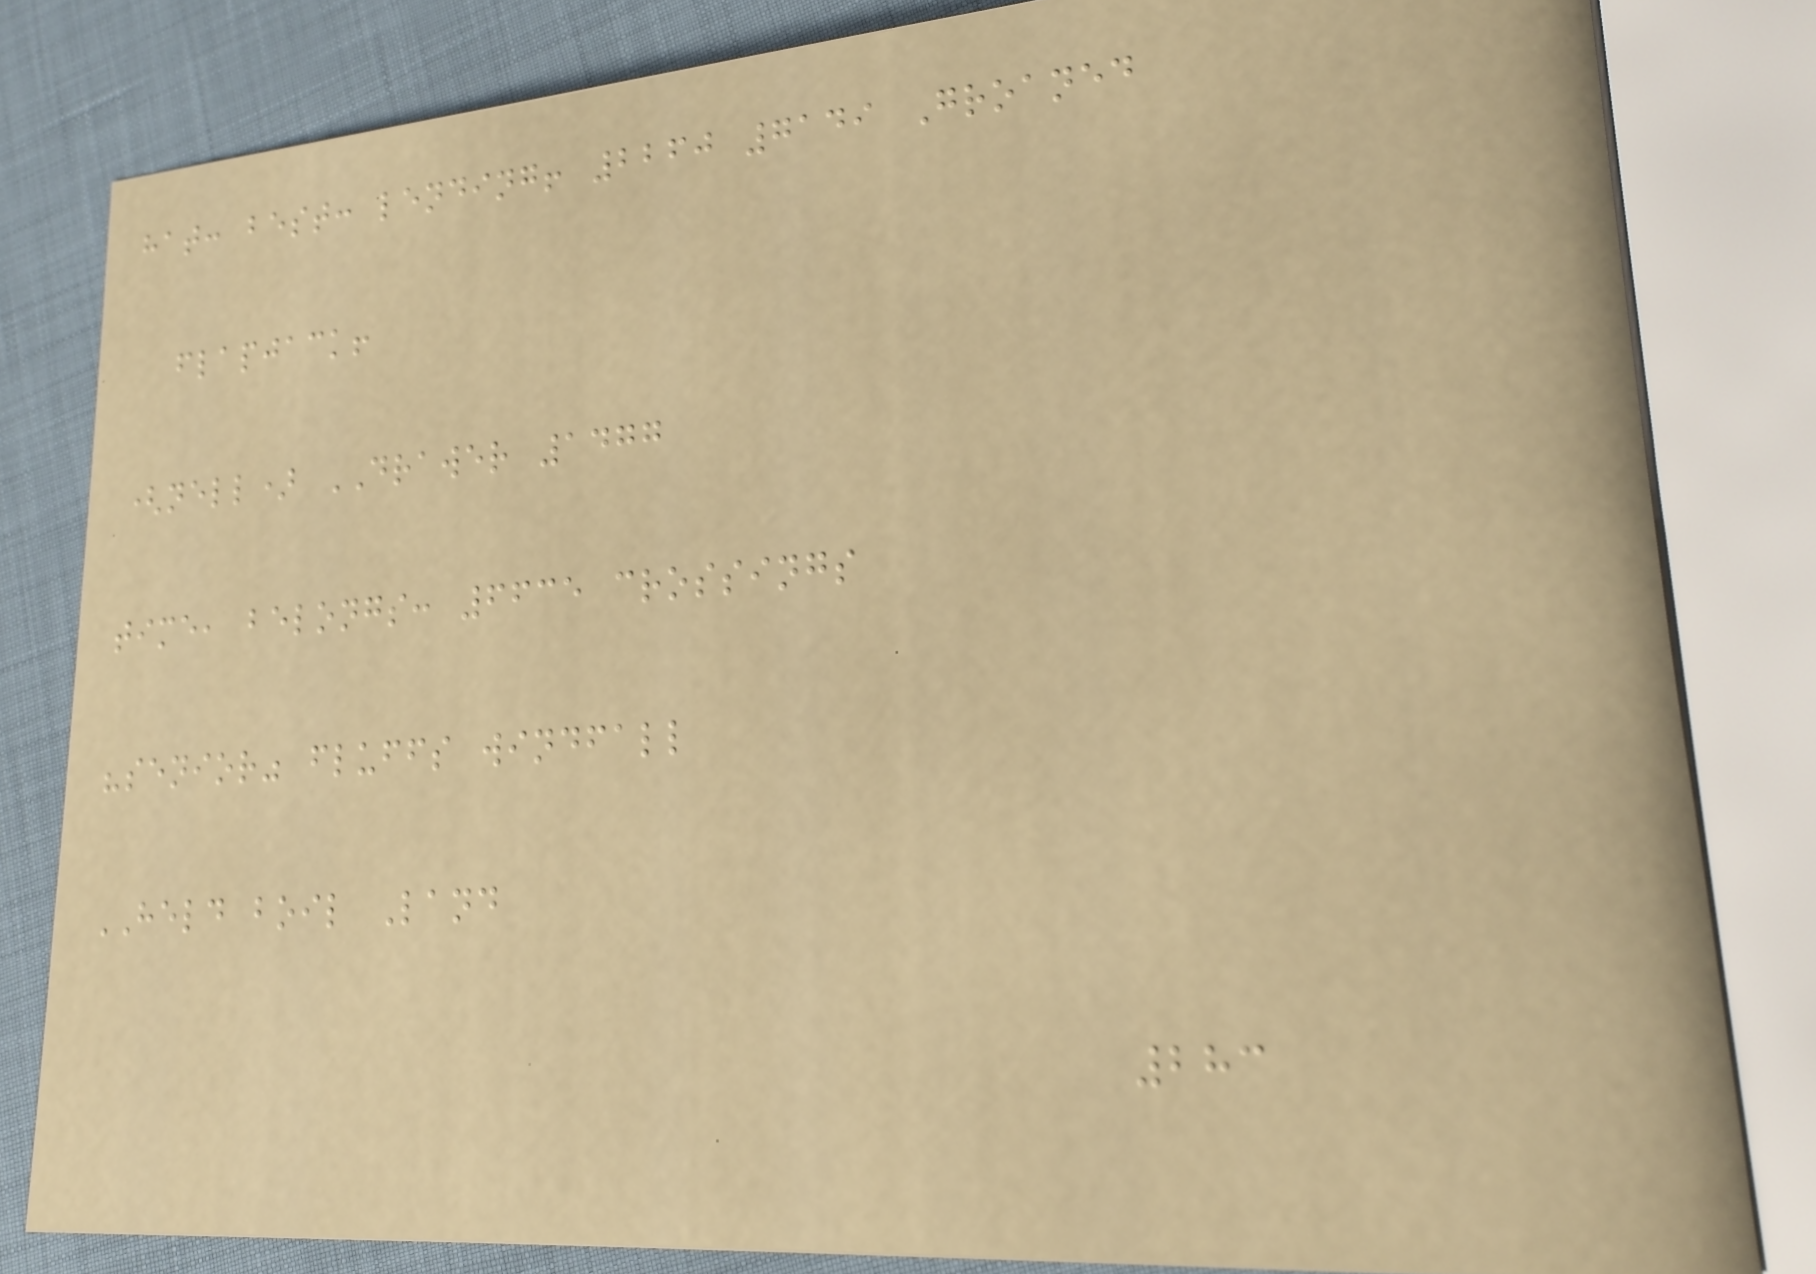hat: best: lending! 2260 7149 Groaned
flapjack!
(nell) DRAWER 1477
time, belongs: 6635 crossings
"senior" fluffs windfall
HELD boil Land
283
